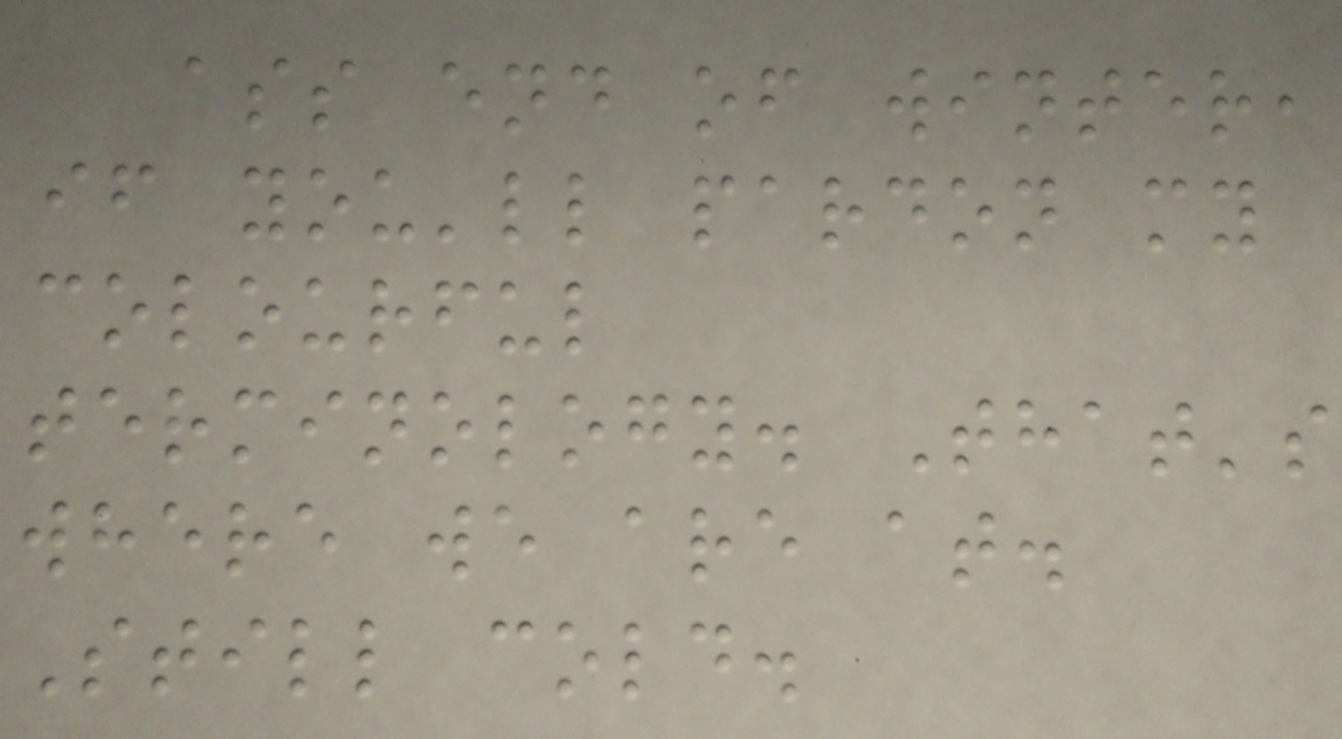ass end of winter,
if you'll pardon my
colourful
terminology. That's
where we are at.
Still cold.
